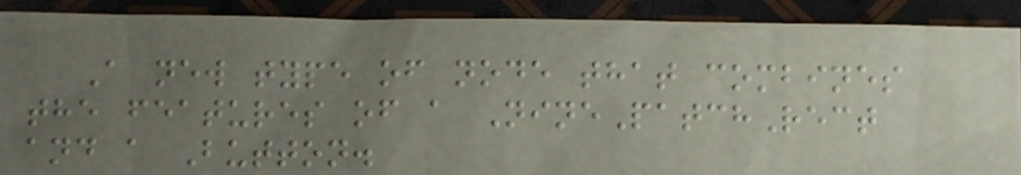A new type of node that combines
the features of a NinePatchRect
and a Button.
